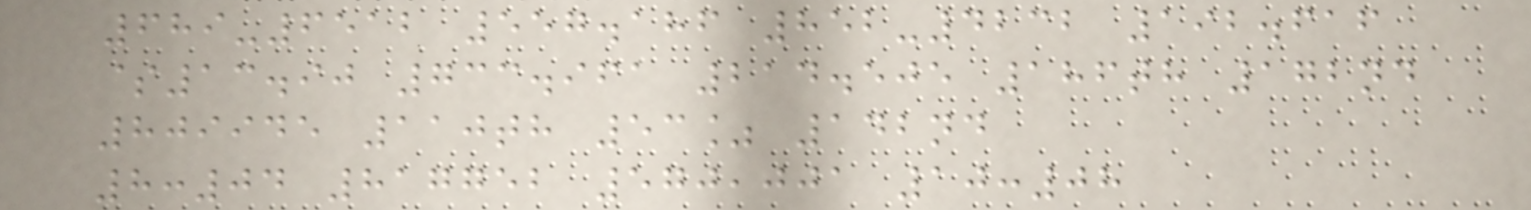689-6512 557.186 852-4232 192.616
$13.90 733.961 214.505 186th 172nd
809945 110th 53% 142nd
8:04 817752 570,001 10:08
